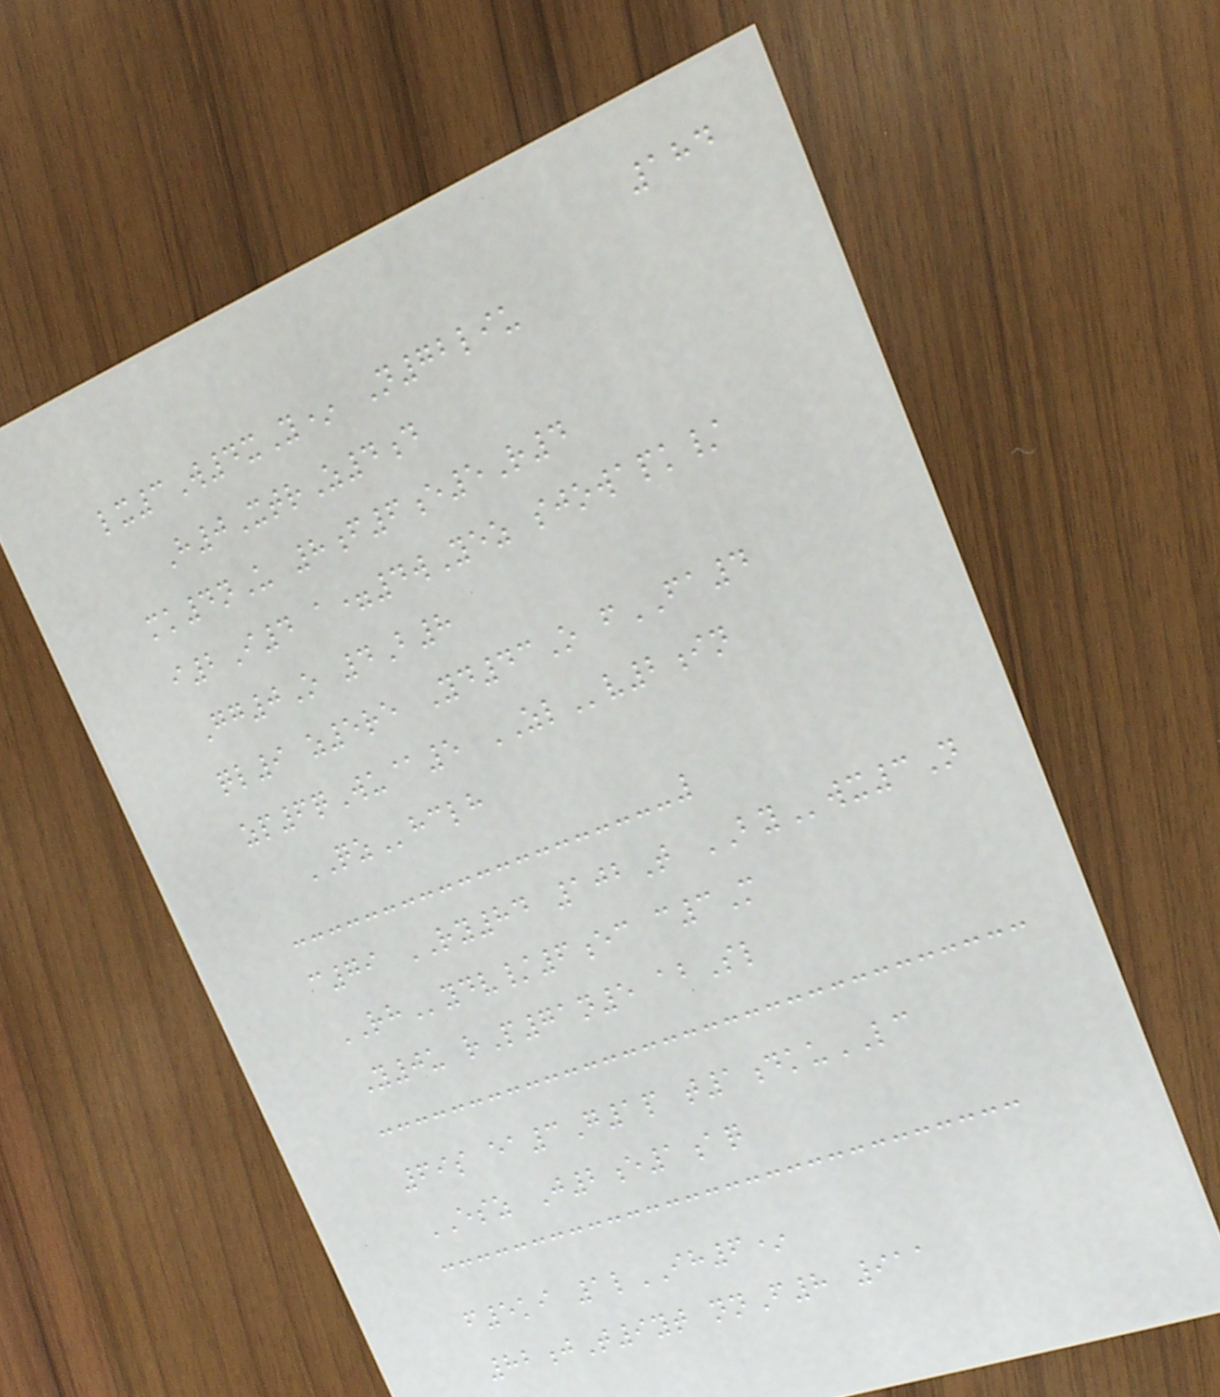184
lx3W4xY* N72liu
H0XtrZ4d
mk4nU 8f6e5R4
i2I4 a=4wYez sjowapk/
Gg0O 4B8
ql9 z5re Yd43O fFA4
zp6qWu@5 ZLv2in
QZhclh
c79 RY84 102T BYwx3N
RHydv/6ec c3M
Y0u rP71n5 abSl
69s ea3G1p t1dkuLC
ESZ J2e1aq
f5ki 1lIH6*
82jT9yt nnF8 911
